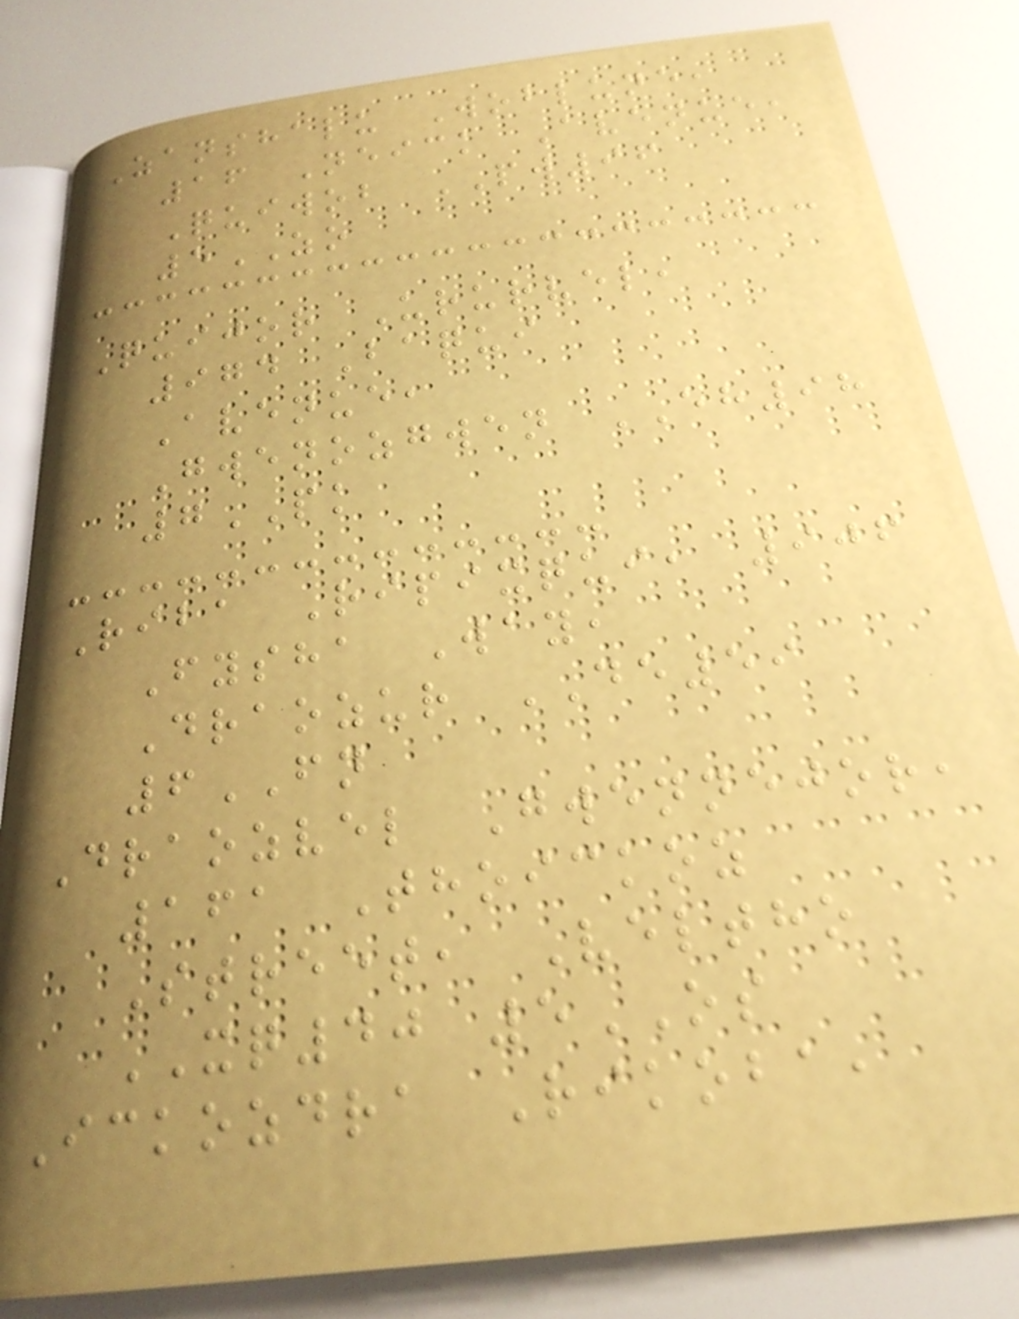Zanshalu Woblune,
16 Neick Avenue,
Quiwob PW96
5ZO
Quijor Ururvel,
974 Baqui
Avenue,
Gwenozgwen EH98
7PK
Riba Ripixqui, 906
Fysha Way,
Draozur DE59
6FN
Draozvel Gwennejor,
161 Thoickoz
Street, Veltho
XQ40 5OS
Ickozdra Rikoba,
